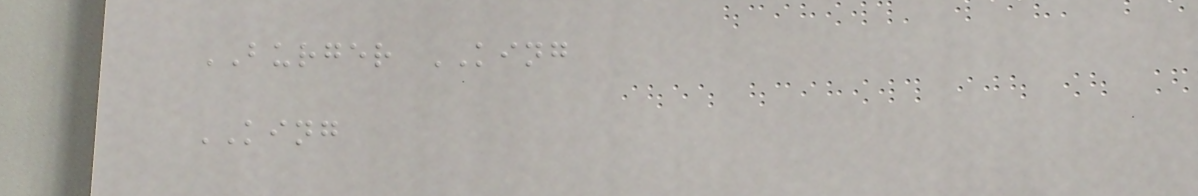BURGER KING
KING
